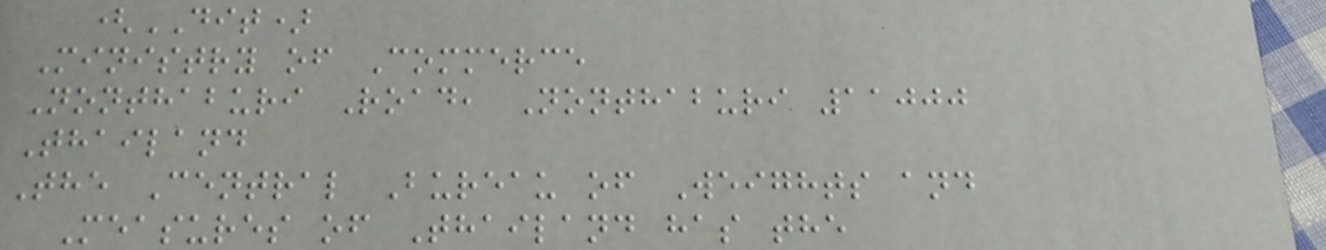(DIT)
Ministry of Commerce
Nonthaburi Road, Nonthaburi 11000
Thailand
The Central Bureau of Weights and
Measures of Thailand has the
